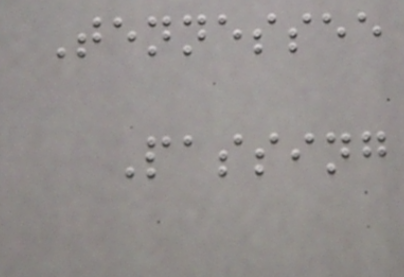Tennessee
Passing
